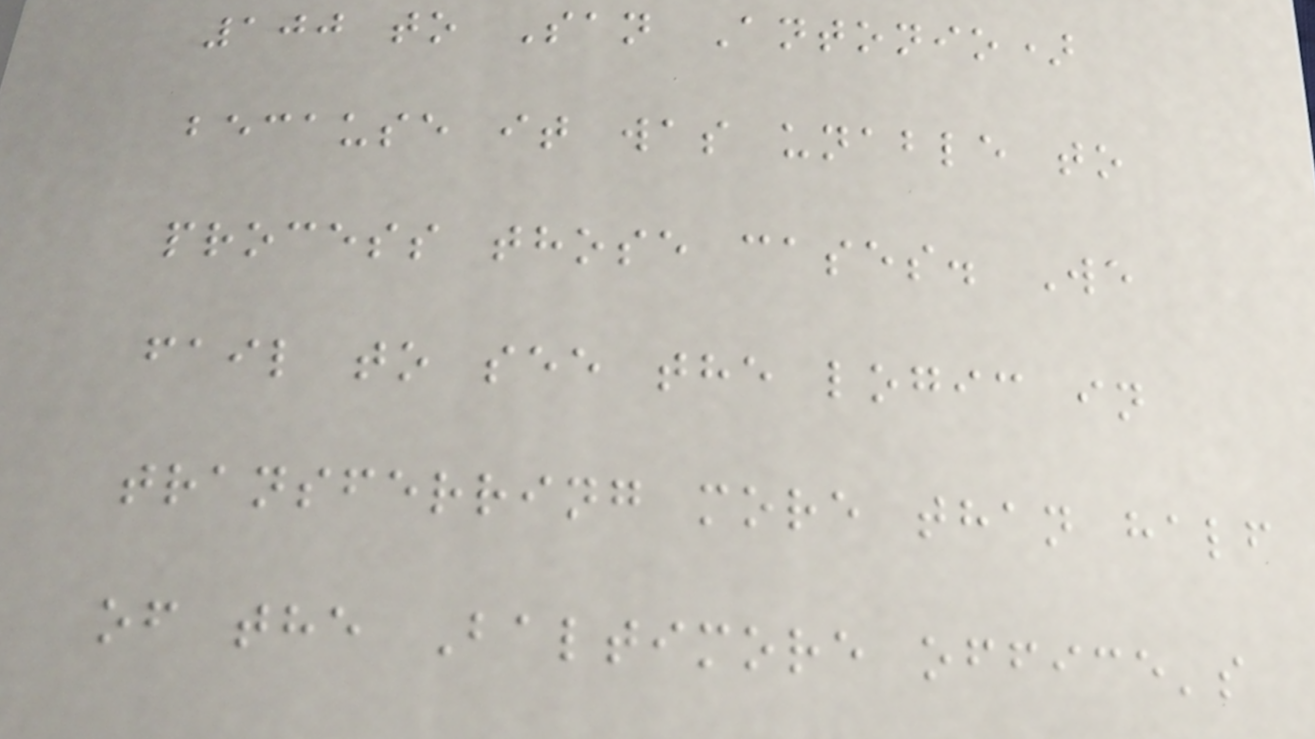100 to San Antonio)
because it was unable to
process those cases. We
fail to see the logic in
transferring more than half
of the Baltimore office's
